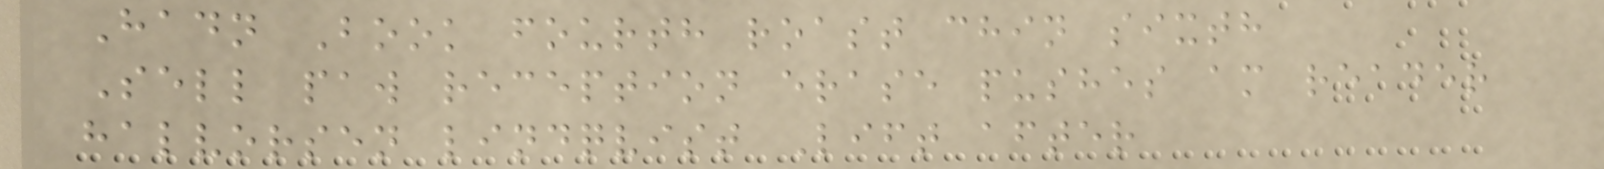Hadn Book fourth roast chin sixth
Sell paw reception erase pushes am reader
halvorsen lindqvist Lift after
